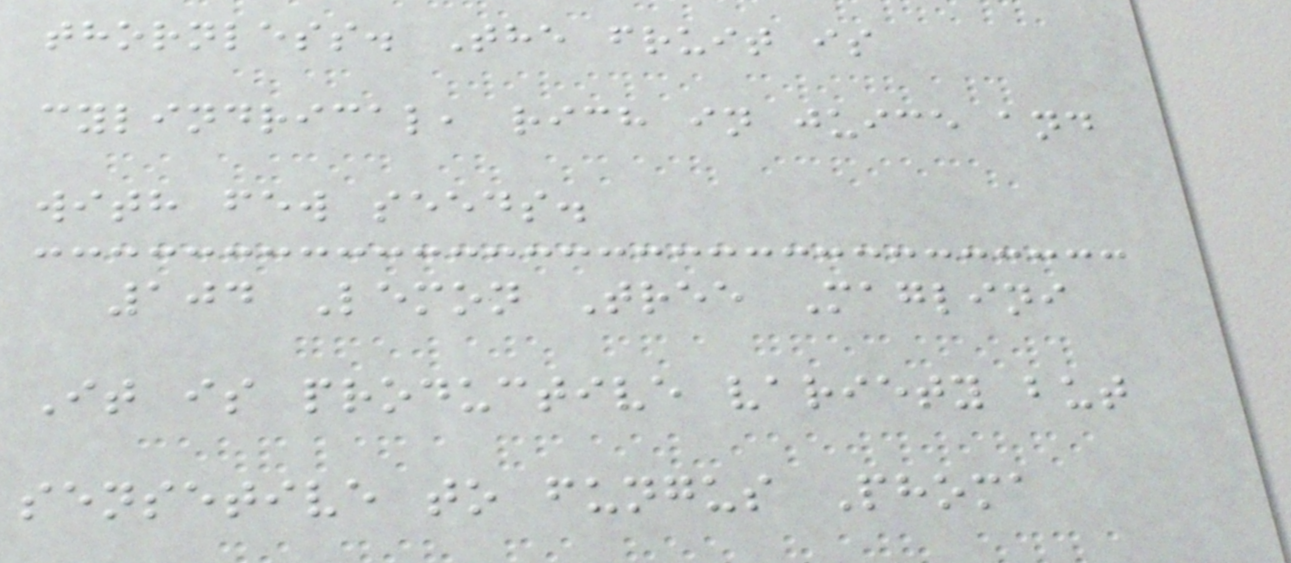thornless. The fruit is
cylindrical, rich in juice and
with few seeds.
104 Lemon Tree Maglini
It is productive variety but
sensetive to fungus Phoma
